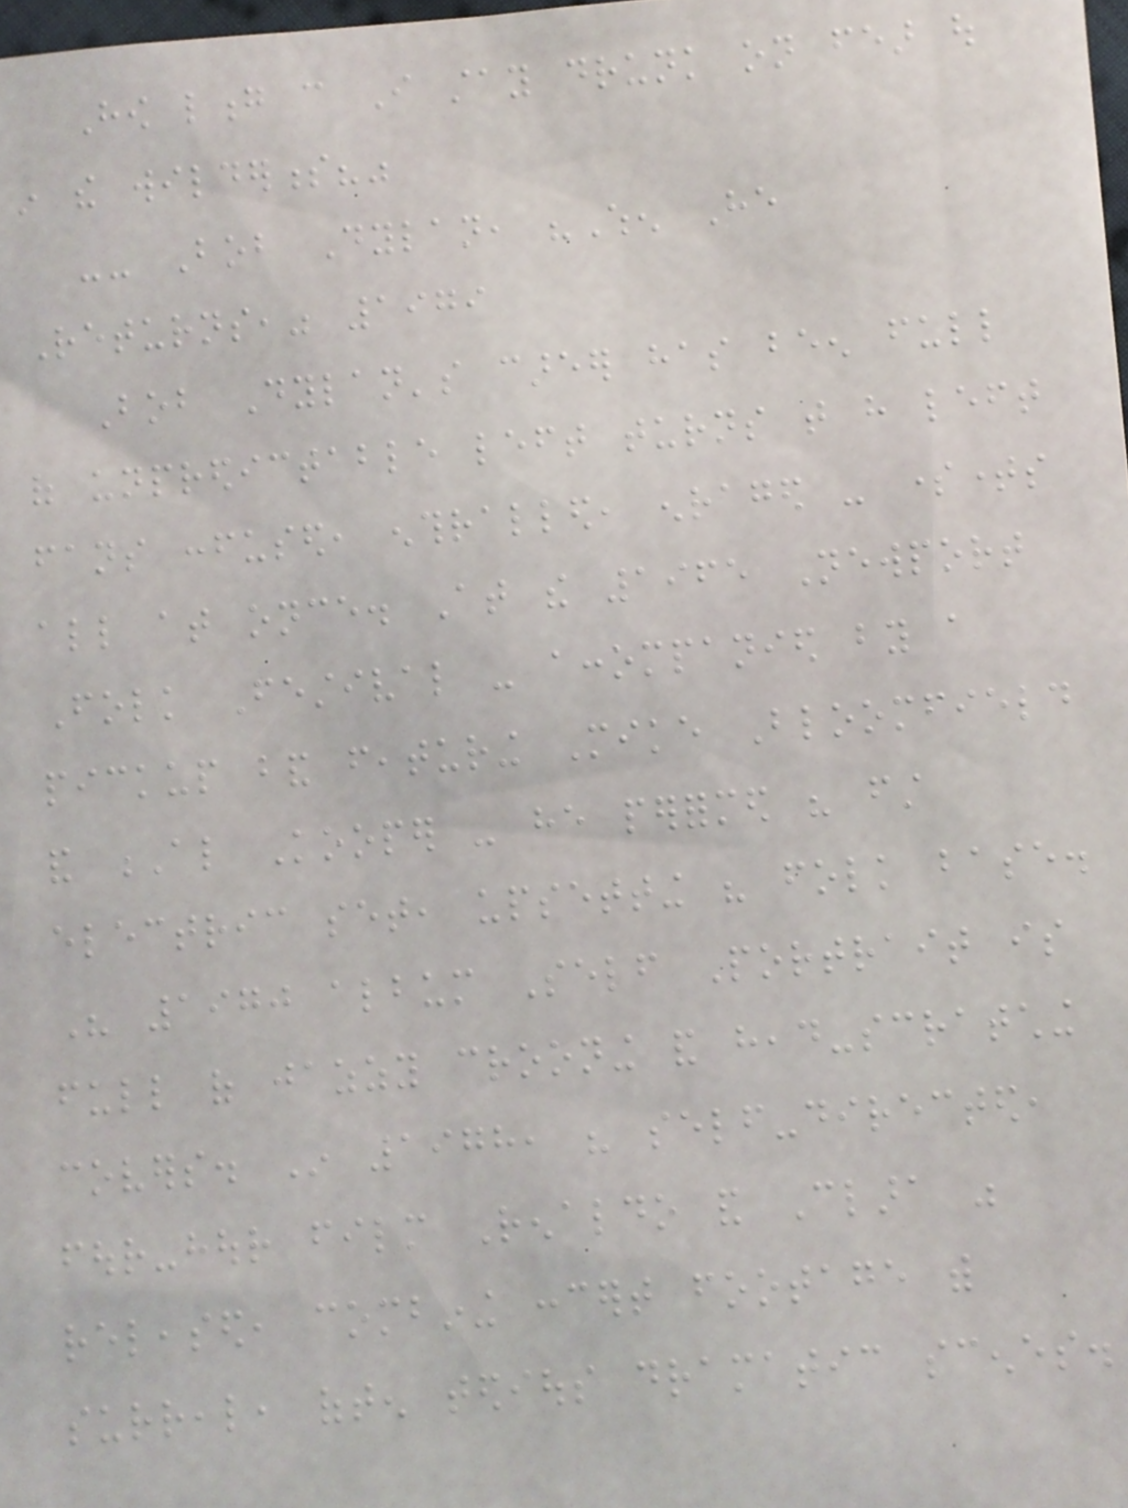How long can I stay drunk on fear out
in the wilderness?"
-- Bob Dylan, "When He
Returns," 1979
Bob Dylan's career has been full
of unpredictable left turns that have left
fans confused, enthralled, enraged - sometimes
all at once. At the 1965 Newport
Folk Festival - accompanied by a
pickup band featuring Mike Bloomfield
and Al Kooper - he performed his first
electric set, upsetting his folk base.
His 1970 album Self Portrait is
full of jazzy crooning and head-scratching
covers. In 1978, his self-directed,
four-hour film Renaldo and Clara was
released, combining concert footage with
surreal, often tedious dramatic scenes.
